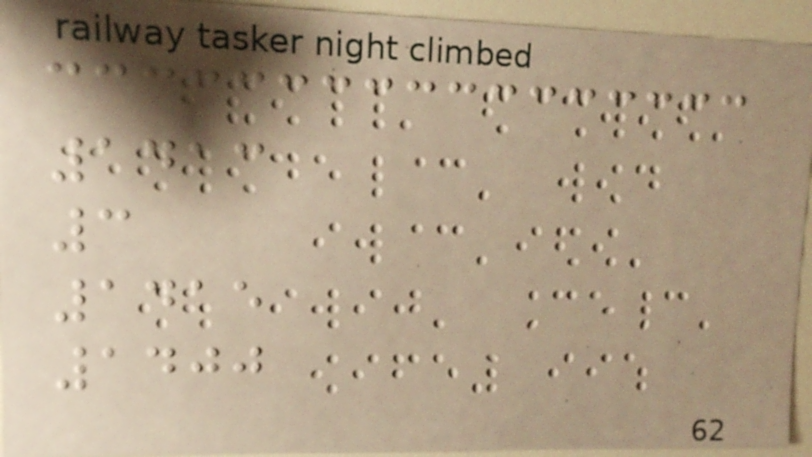1413
3
1415
1400
